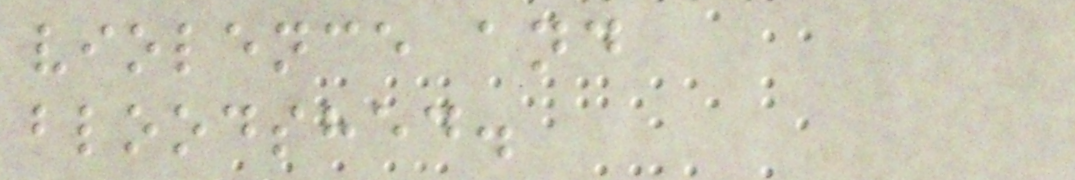violence and
bloodshed.
